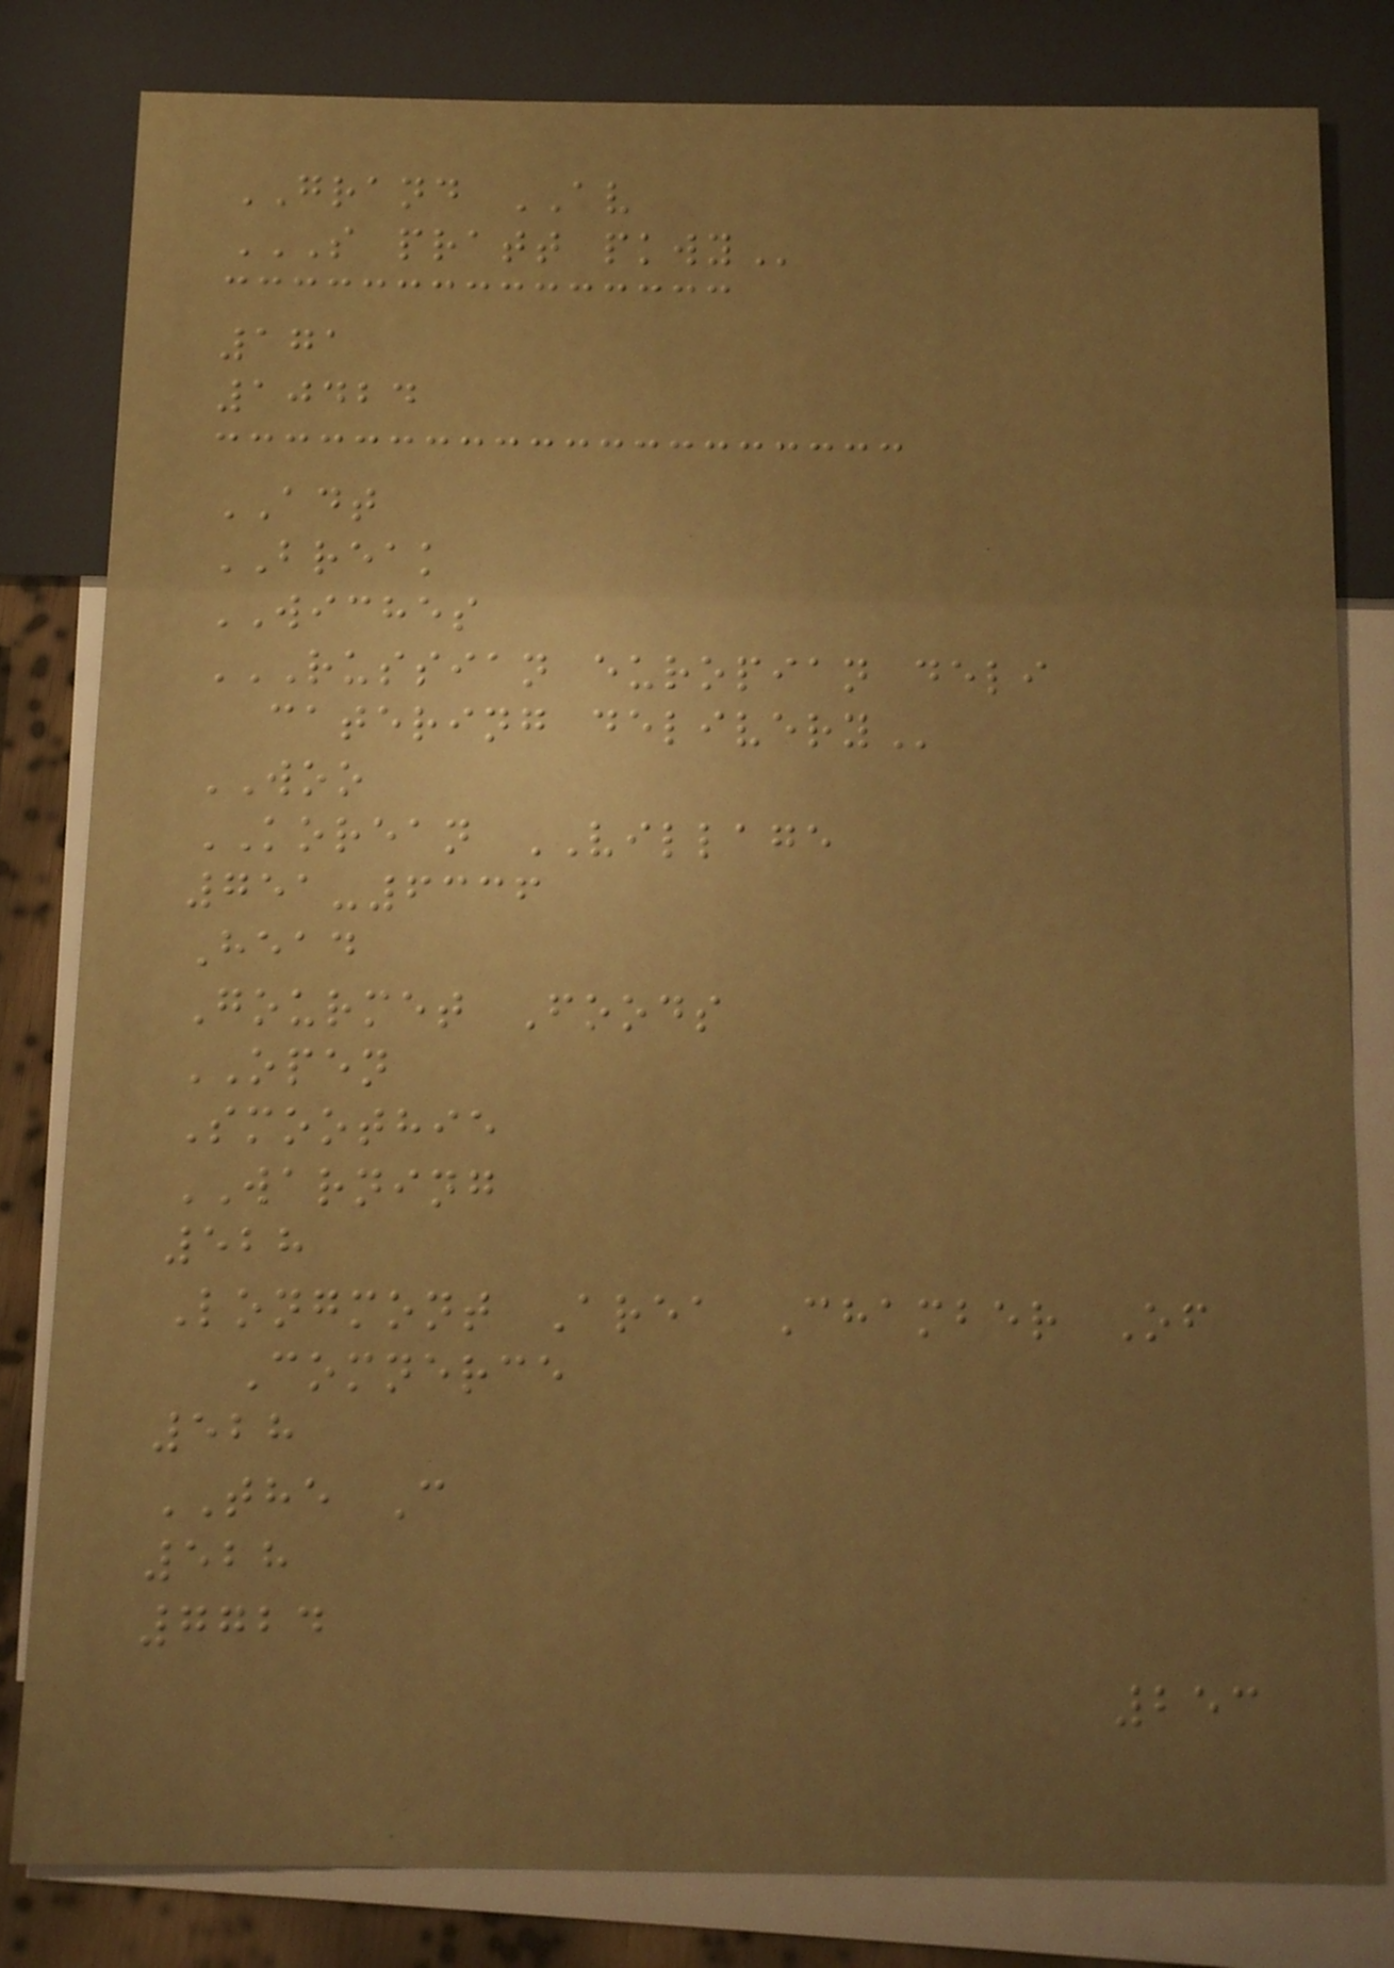GRAND AV
S PRATT PKWY
171
10424
ADT
BREAK
WICHES
RUSSIAN EUROPIAN DELI
CATERING DELIVERY
WOO
KOREAN VILLAGE
751-6336
Head
Gourmet Foods
OPEN
Smoothie
WARNING
528
Longmont Area Chamber Of
Comnerce
528
THE C
528
7724
253
